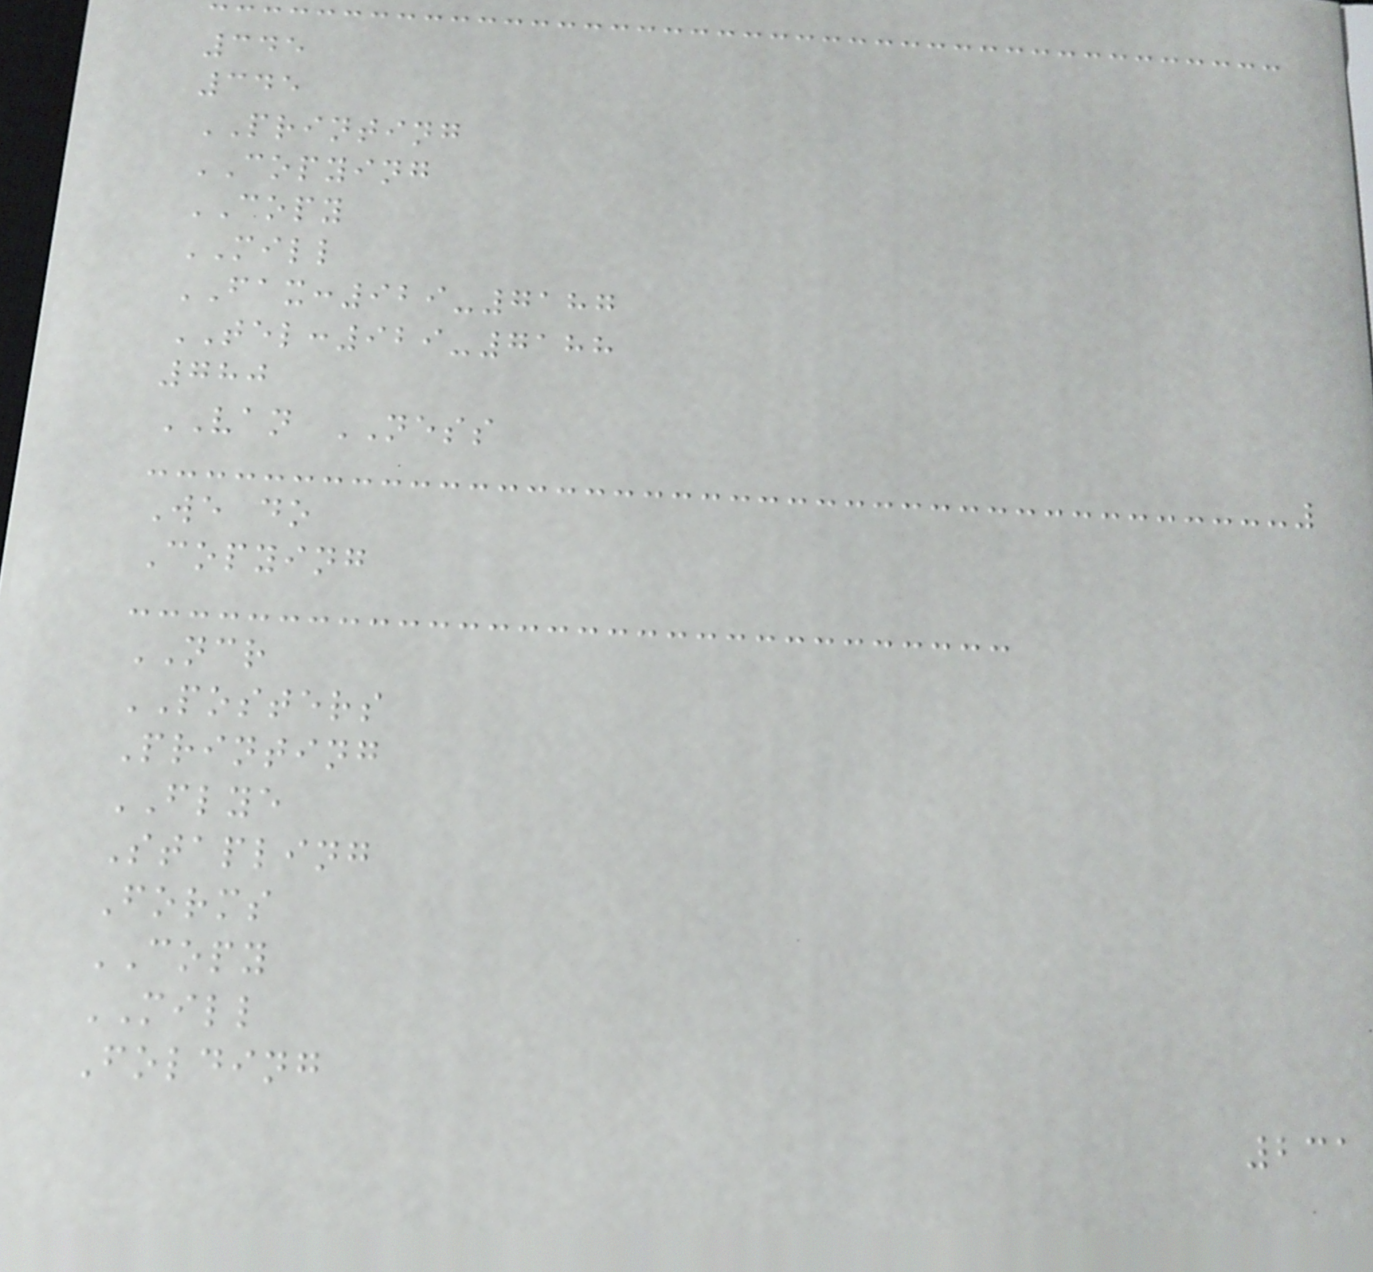345
345
PRINTING
COPYING
COPY
MILL
FAX:929-7187
TEL:929-7188
780
VAN NESS
We do
Copying
NCR
POSTERS
Printing
FLYE
Stapling
Forms
COPY
MILL
Folding
231
